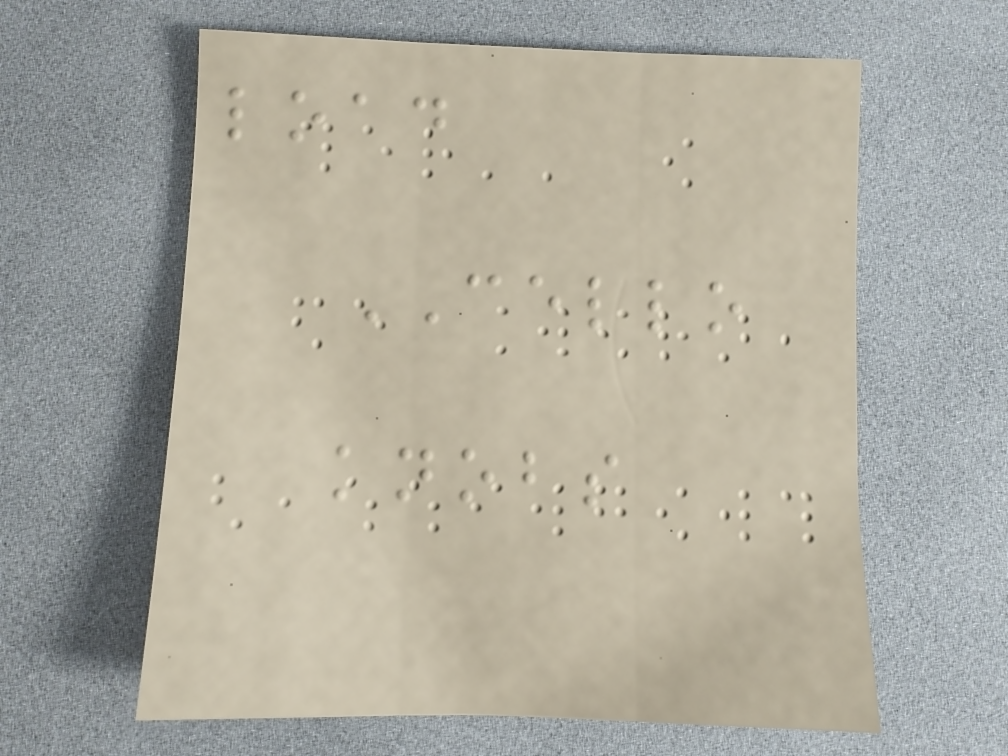load
CELLO
knobs
